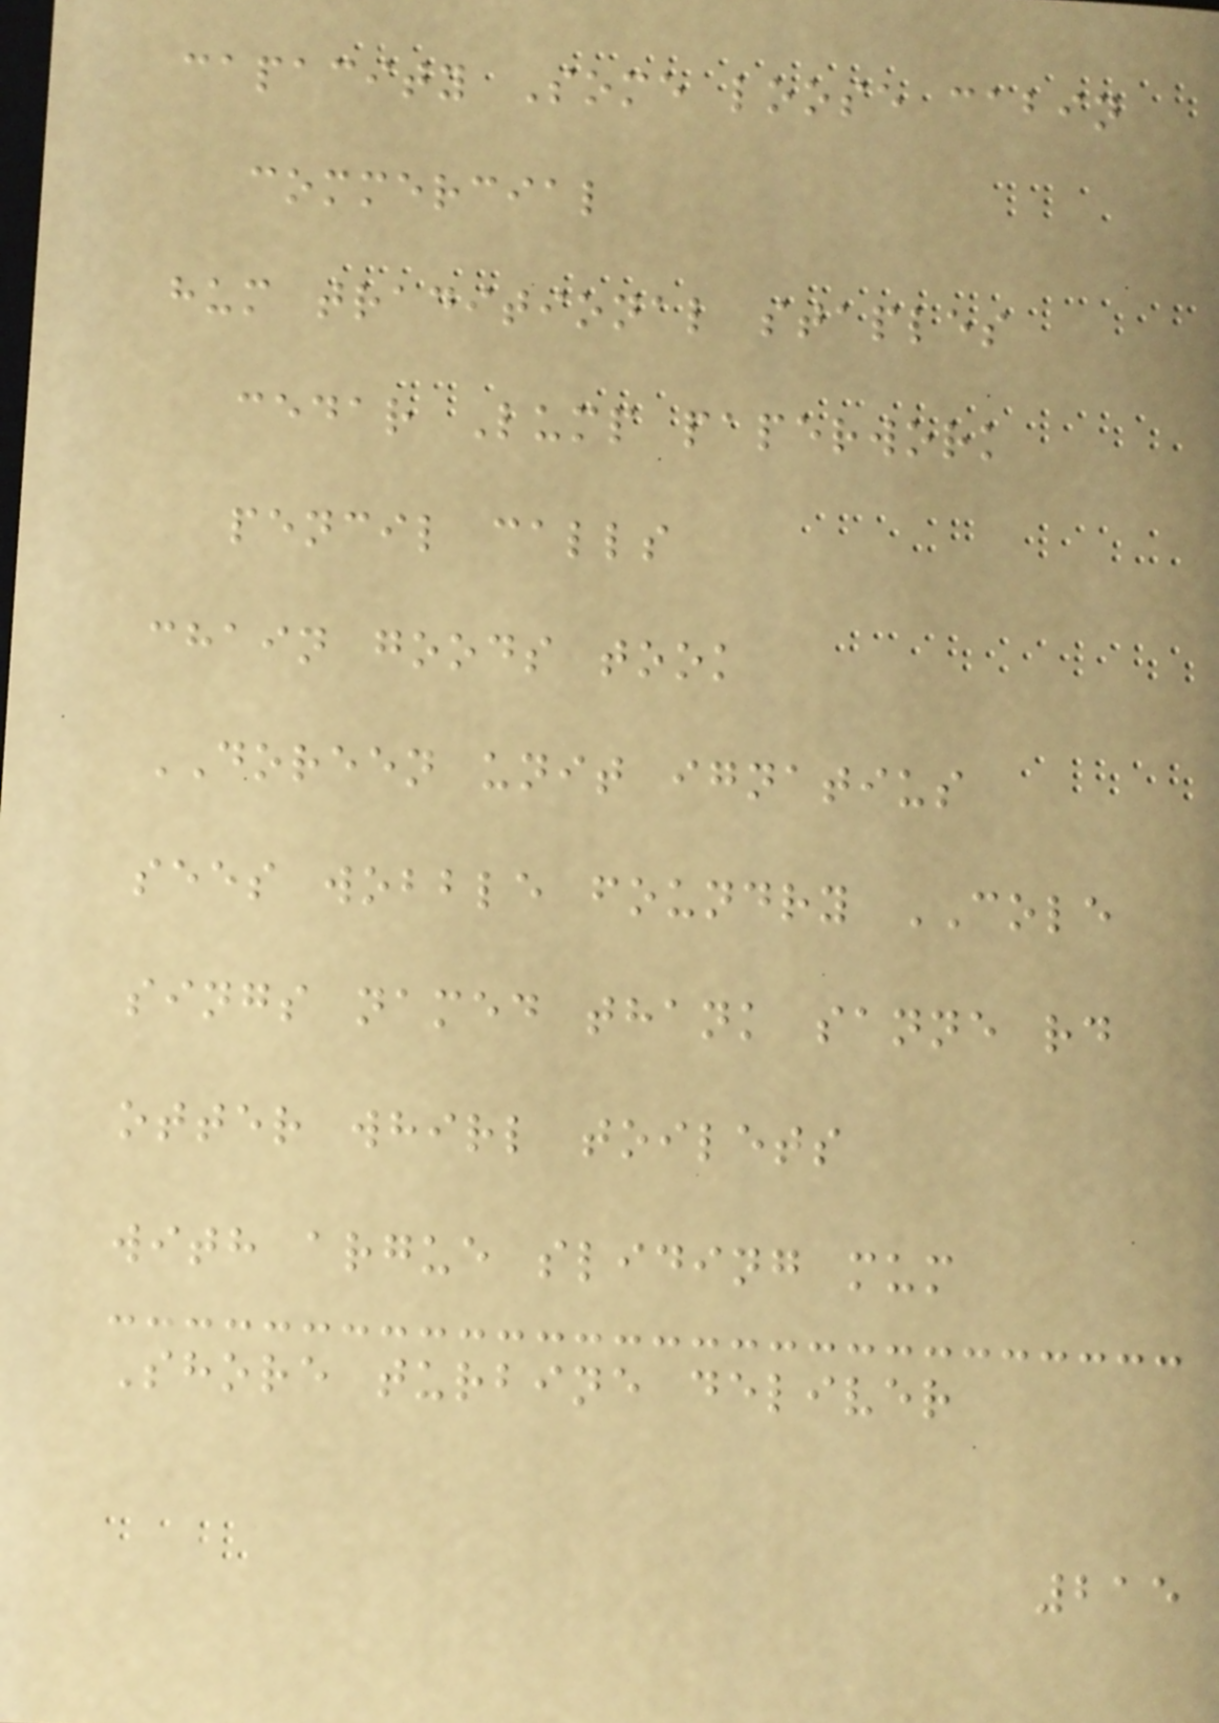capacity Some loose cabin
commercial
hum traditional staples
cedar Lump paperwork
pencil calls
chain goods took
DOREEN unit ignatius
sees wobble foundry COLE
sings named thank sanne rd
otter whirl toilets
with argue sliding mum
Shore turbine deliver
215
